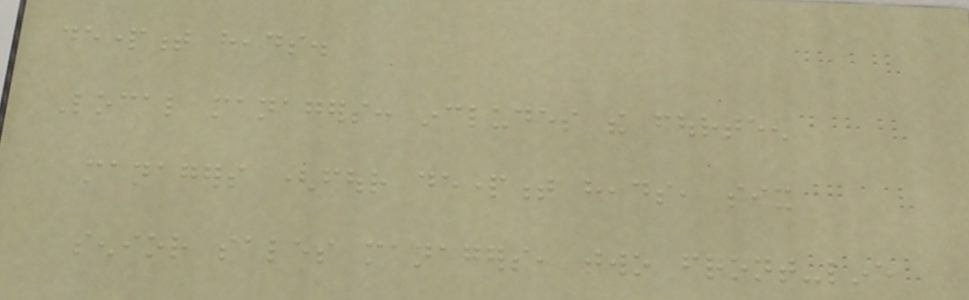department heads.
Local managers: includes the fourteen
managers (four department heads, six
senior sales managers, two front-line
